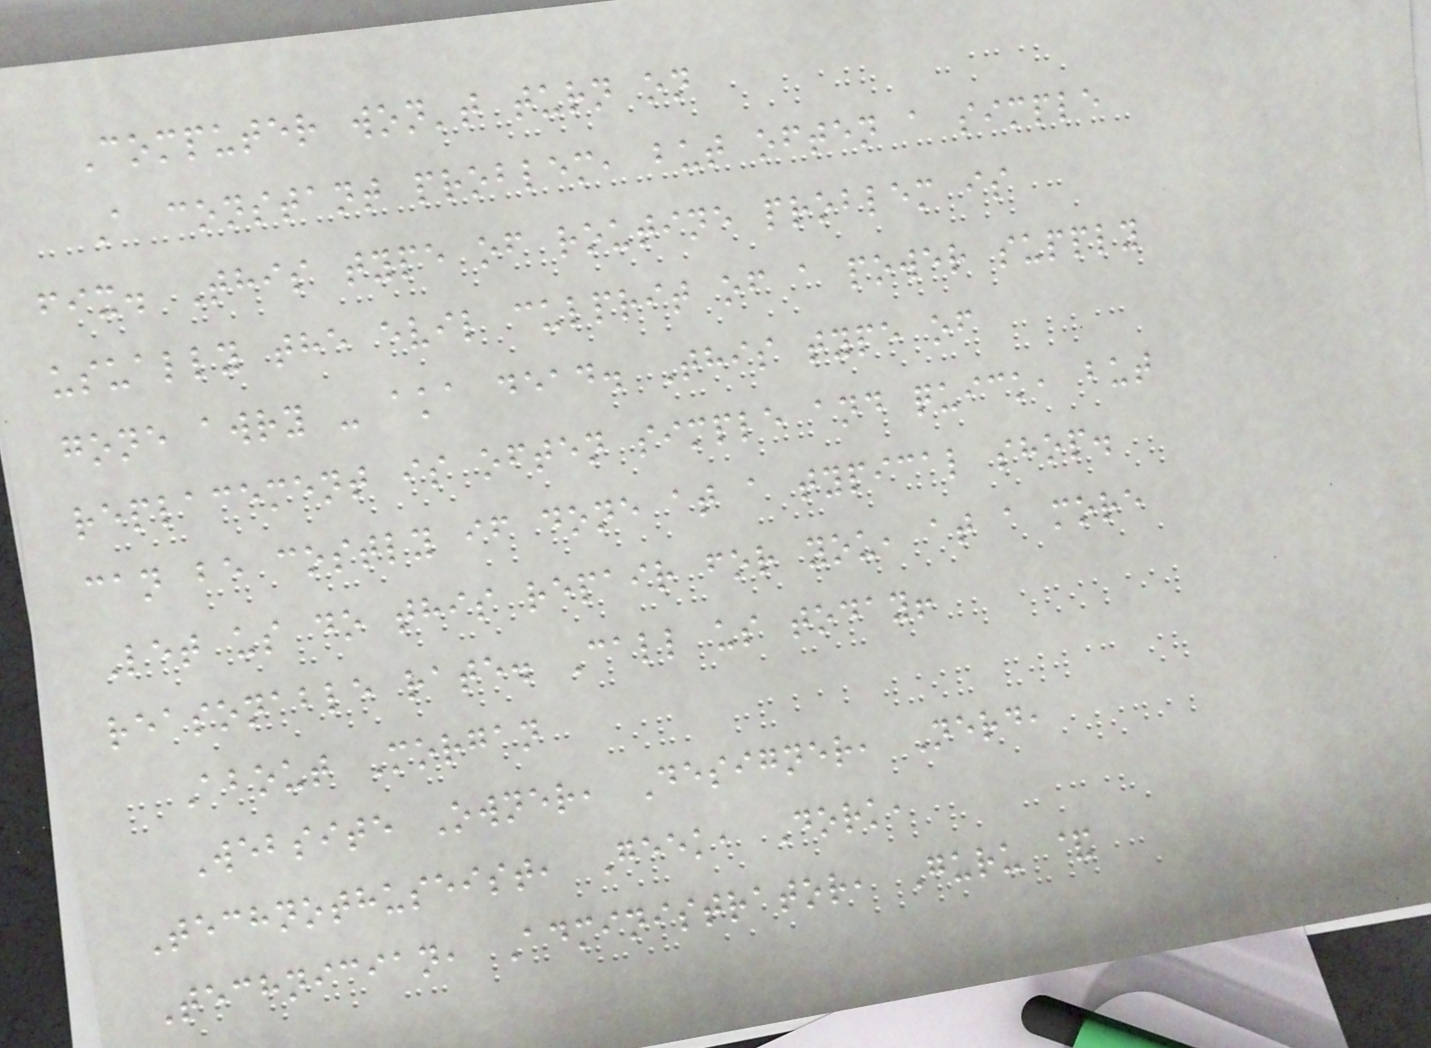Computer won't turn on
A constant problem, but often a simple
fix. This type of routine problem is
usually the evil culprit of a power supply
gone awry - aka dead. This type of
replacement is often simple and quick, but
can be costly if done at a typical shop.
Let us do this repair for you, at a more
reasonable rate. Call us today!
About Morgan
Website Owner, Designer, Nerd,
Technothuseist, Geek, Dork,
Technician, Administrator, Guru &
